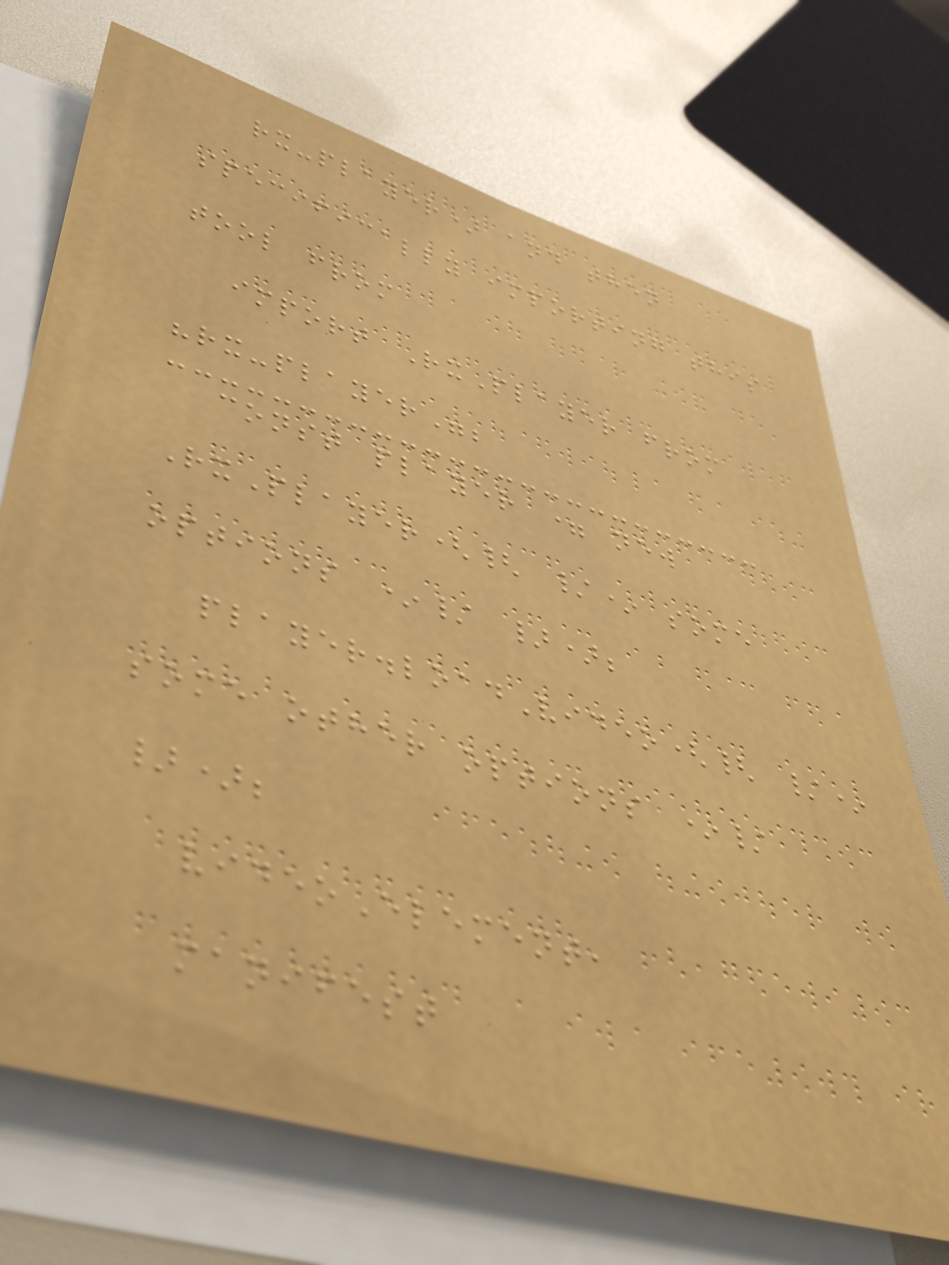rx-player) and then
specifically importing this
tool from
import RxPlayer from
"rx-player";
const player = new
RxPlayer({ /* some
options */ });
player.loadVideo({ /*
some other options */
});
videoElement,
manifest
